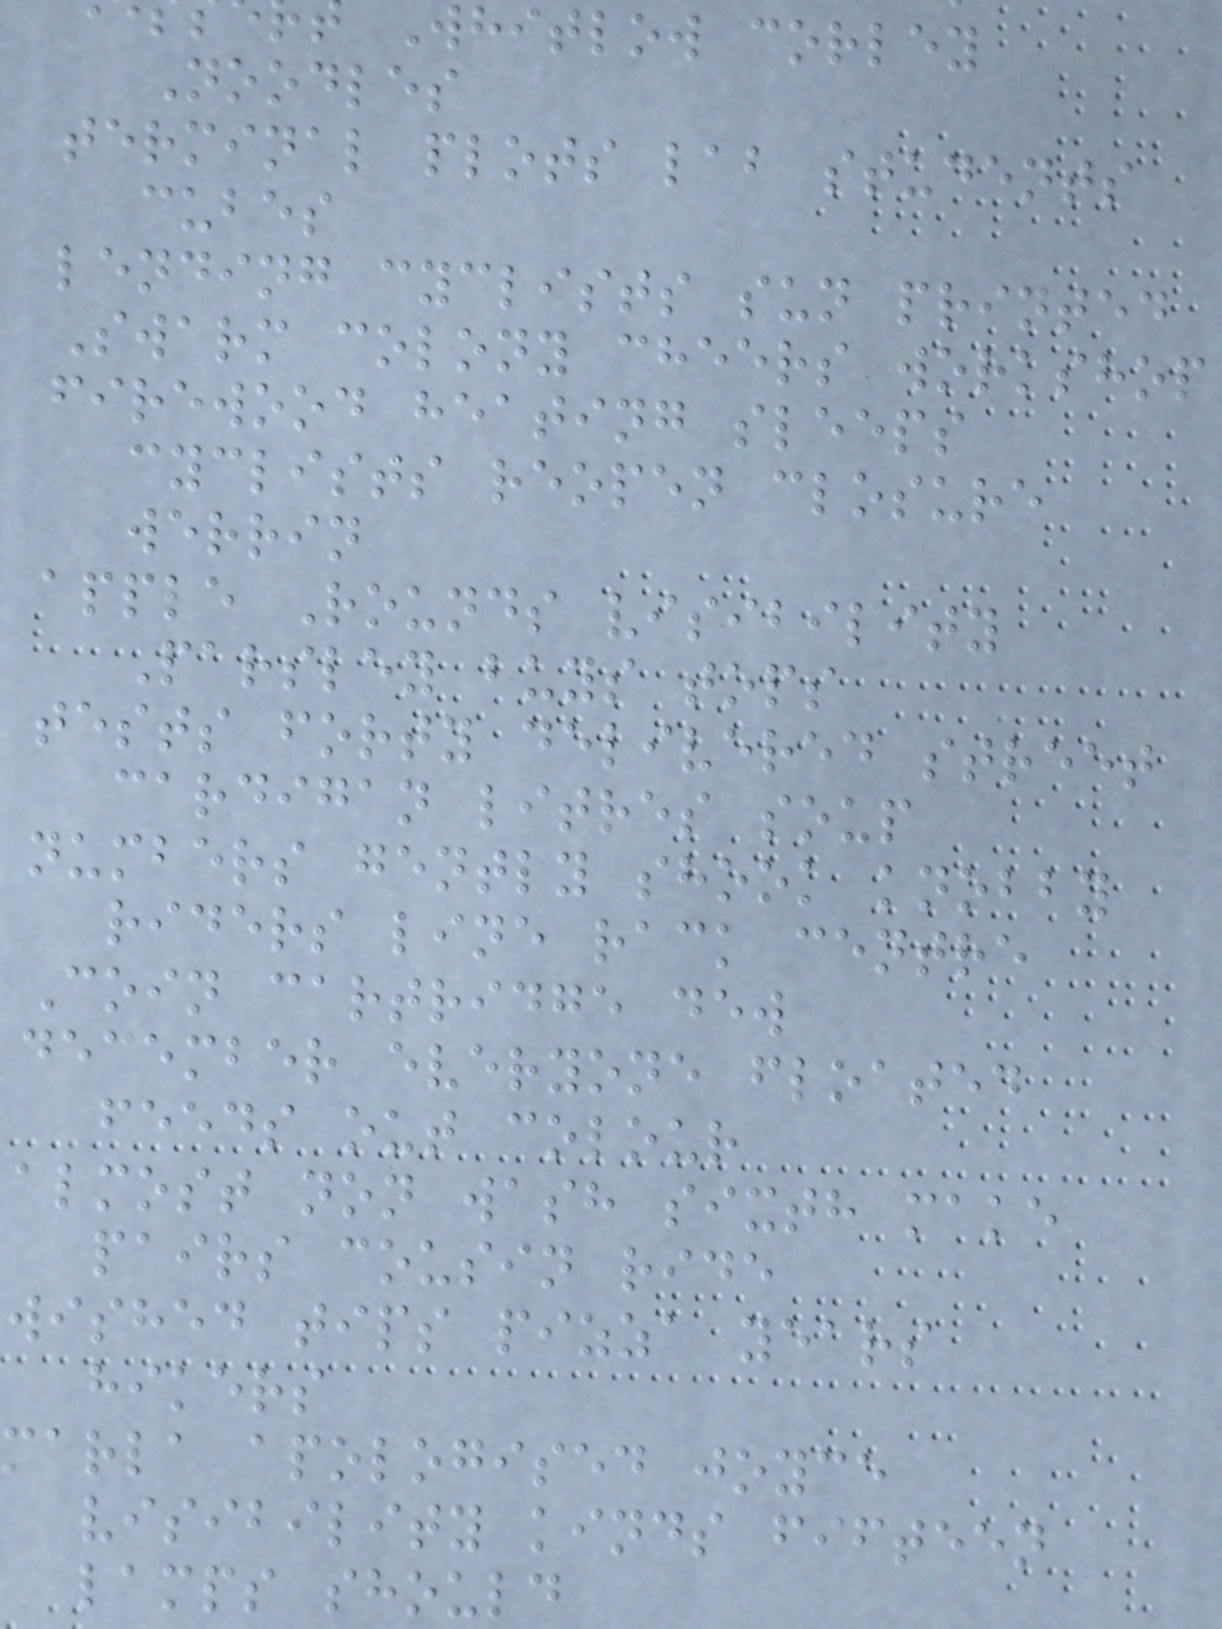Whitlow corley
Noodles
terminal plots lab students
cubes
lending cyclists sun printed
Swarm colony cheers workshop
firewood heating sleeps
cyclists reopen closure
werrin
apple Rounds visibility
Parsley buys tops
tests forty delivered street
cardigan litres soup
numbers gently shook knobby
riders line rack centre
Coin cartridge dew
december everyone floated
feeds out colour
almost non wash sixth make
pairs cousin ride
wished tips pizza years
hikers
marla apologised joyce
visibility kinds fifteen
lamps should
